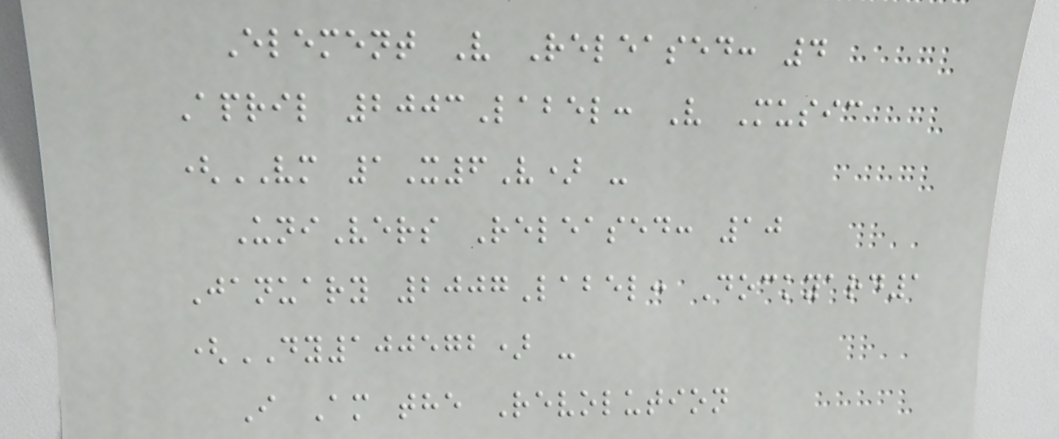Element V Released: 4
April 2003Label: V Music
(VM 1X6V) -
UniVers Released: 10
January 2007Label: Dockyard1
(DY100572) -
I Am the Revolution
